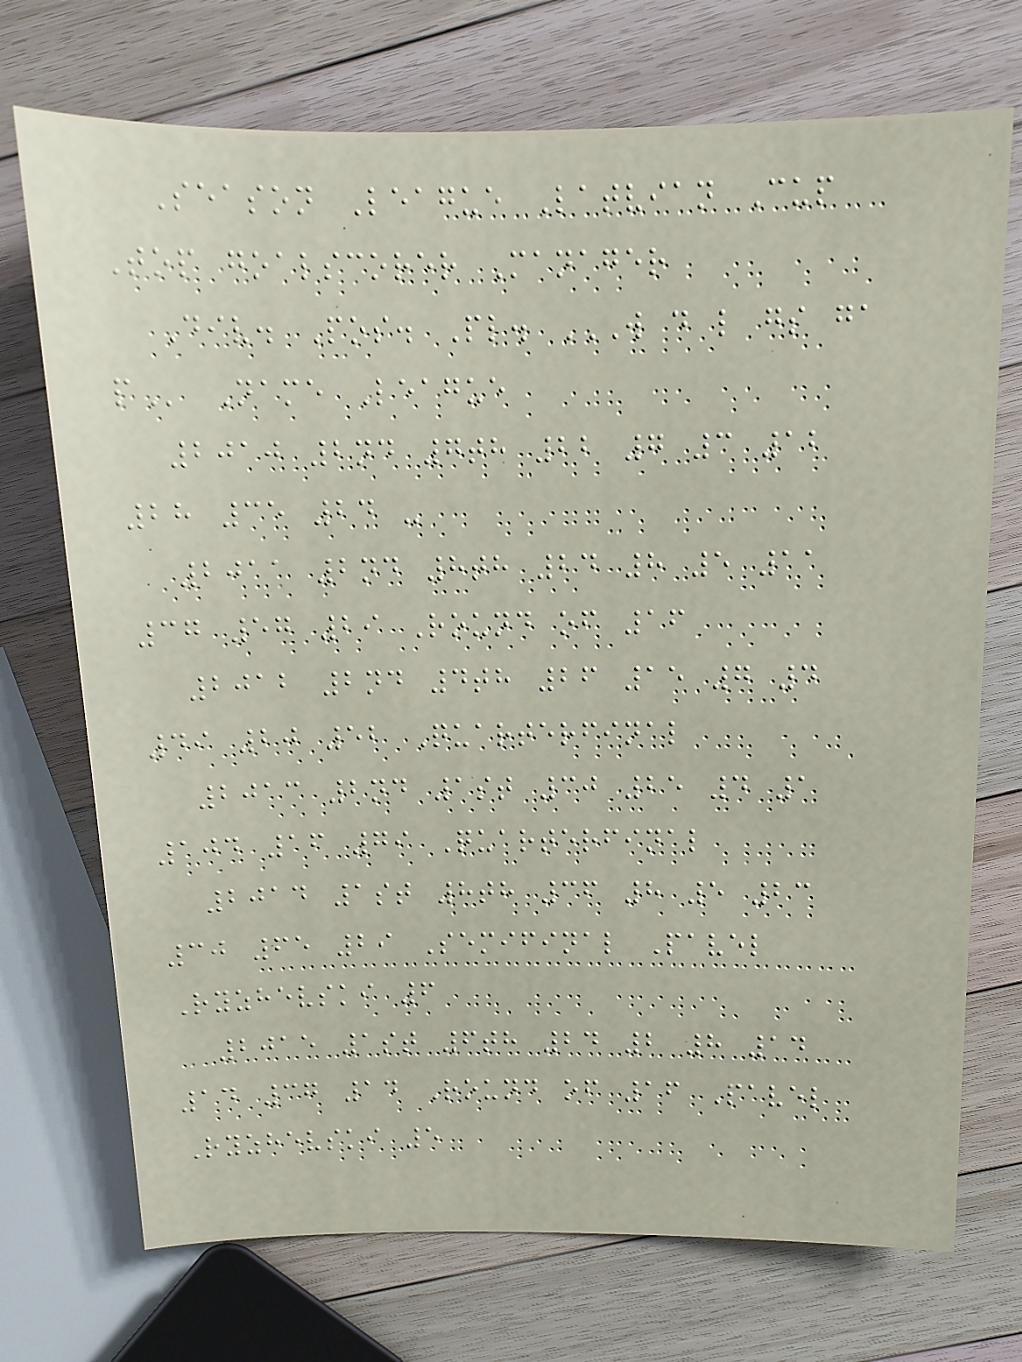Season League Latvian Cup
Top goalscorer Manager
Div. Pos. Pl. W D L GS GA
P Name League
2010 2nd 7th 22 7 3 12
28 35 24 -
2011 2nd 8th 24 8 5 11
37 57 29 Round of 16
2012 2nd 4th 26 15 7 4
49 20 52 Quarterfinal
2013 2nd 1st 30 25 4 1
104 16 79 Quarterfinal
2014 1st 8th 36 8 5 23
30 65 29 Semifinal Pavel
Ryzhevski 6
2015 1st 6th 24 2 8 14
14 37 14 Round of 16 Pavel
Ryzhevski 5
